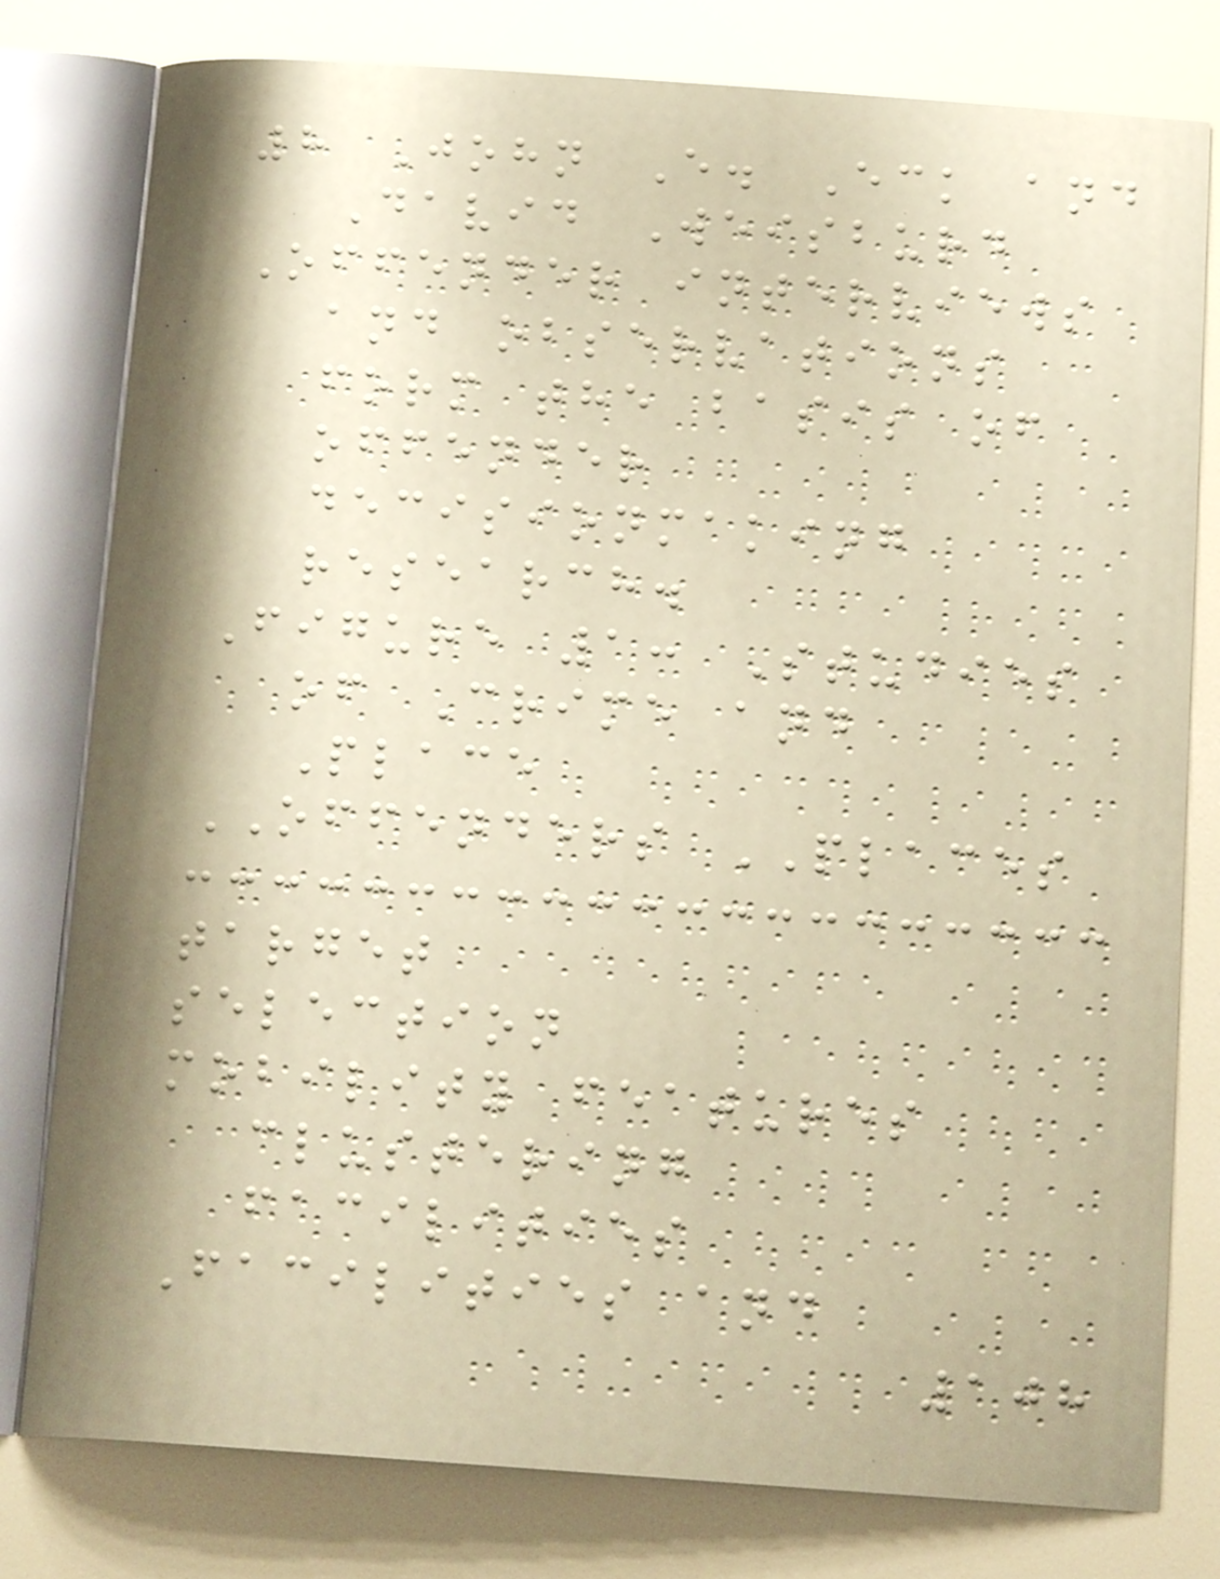8 John E. Eck and
David Weisburd
Offender interviews
and observations
form the basis of
offender
decisionmaking
research.
Figure 1: Studies
of Crime and
Place
OFFENDERS PLACES
target
selection
mobility features
clustering
facilities
Facilities and
108
